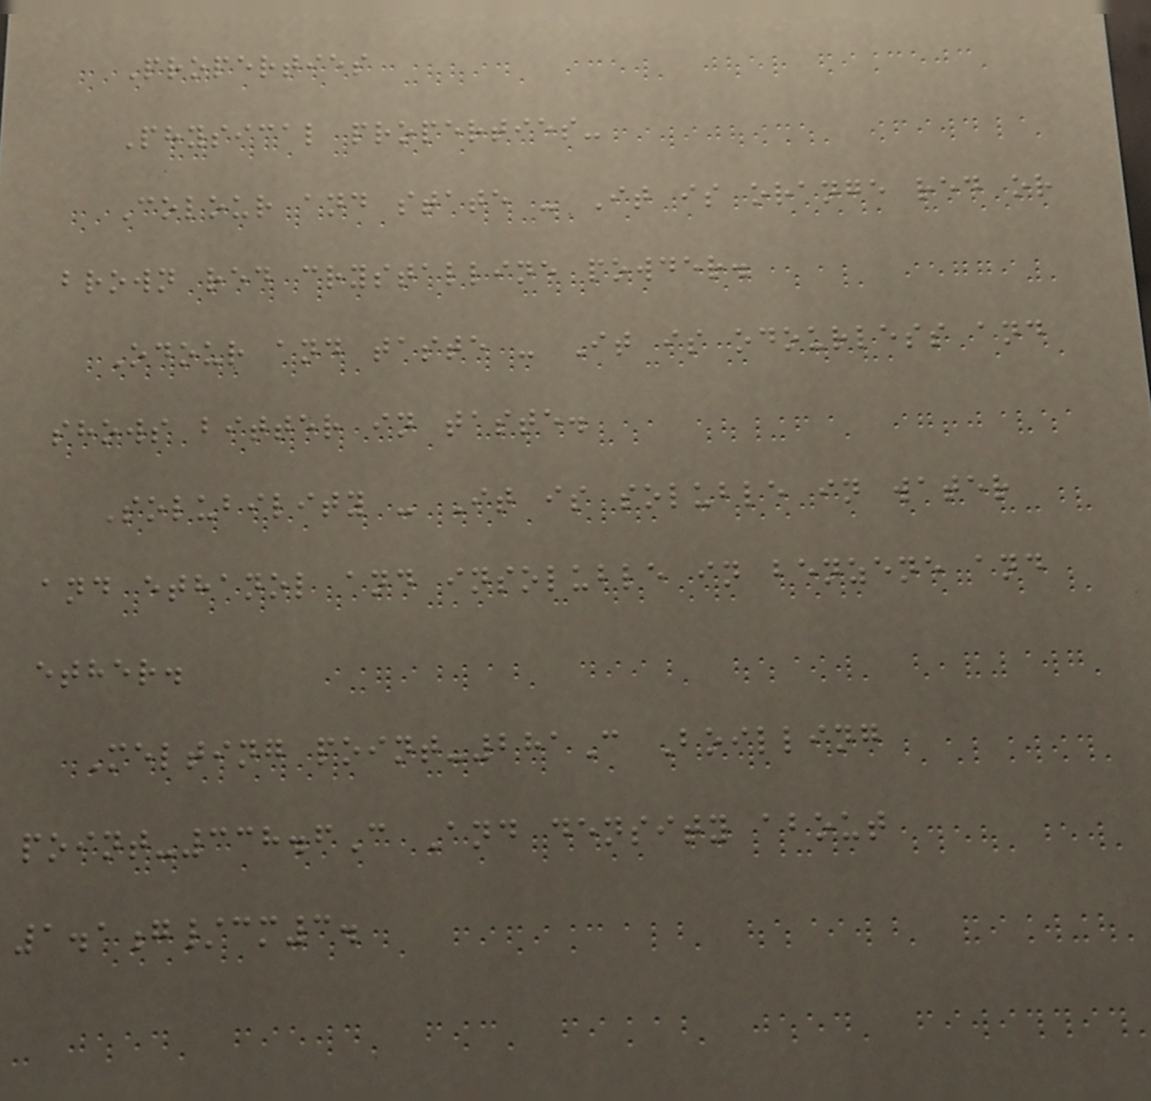Properties
Physical properties-
Colour and state - It is orange red or
brown red crystalline powder.
Odour and taste - It is odourless and
shows bitter in taste.
Solubility - It is soluble in water
and ethanol and insoluble in benzene and
ether.
Melting point-281C Boilling
point-338.6C And density about
1.1g/cm3.
